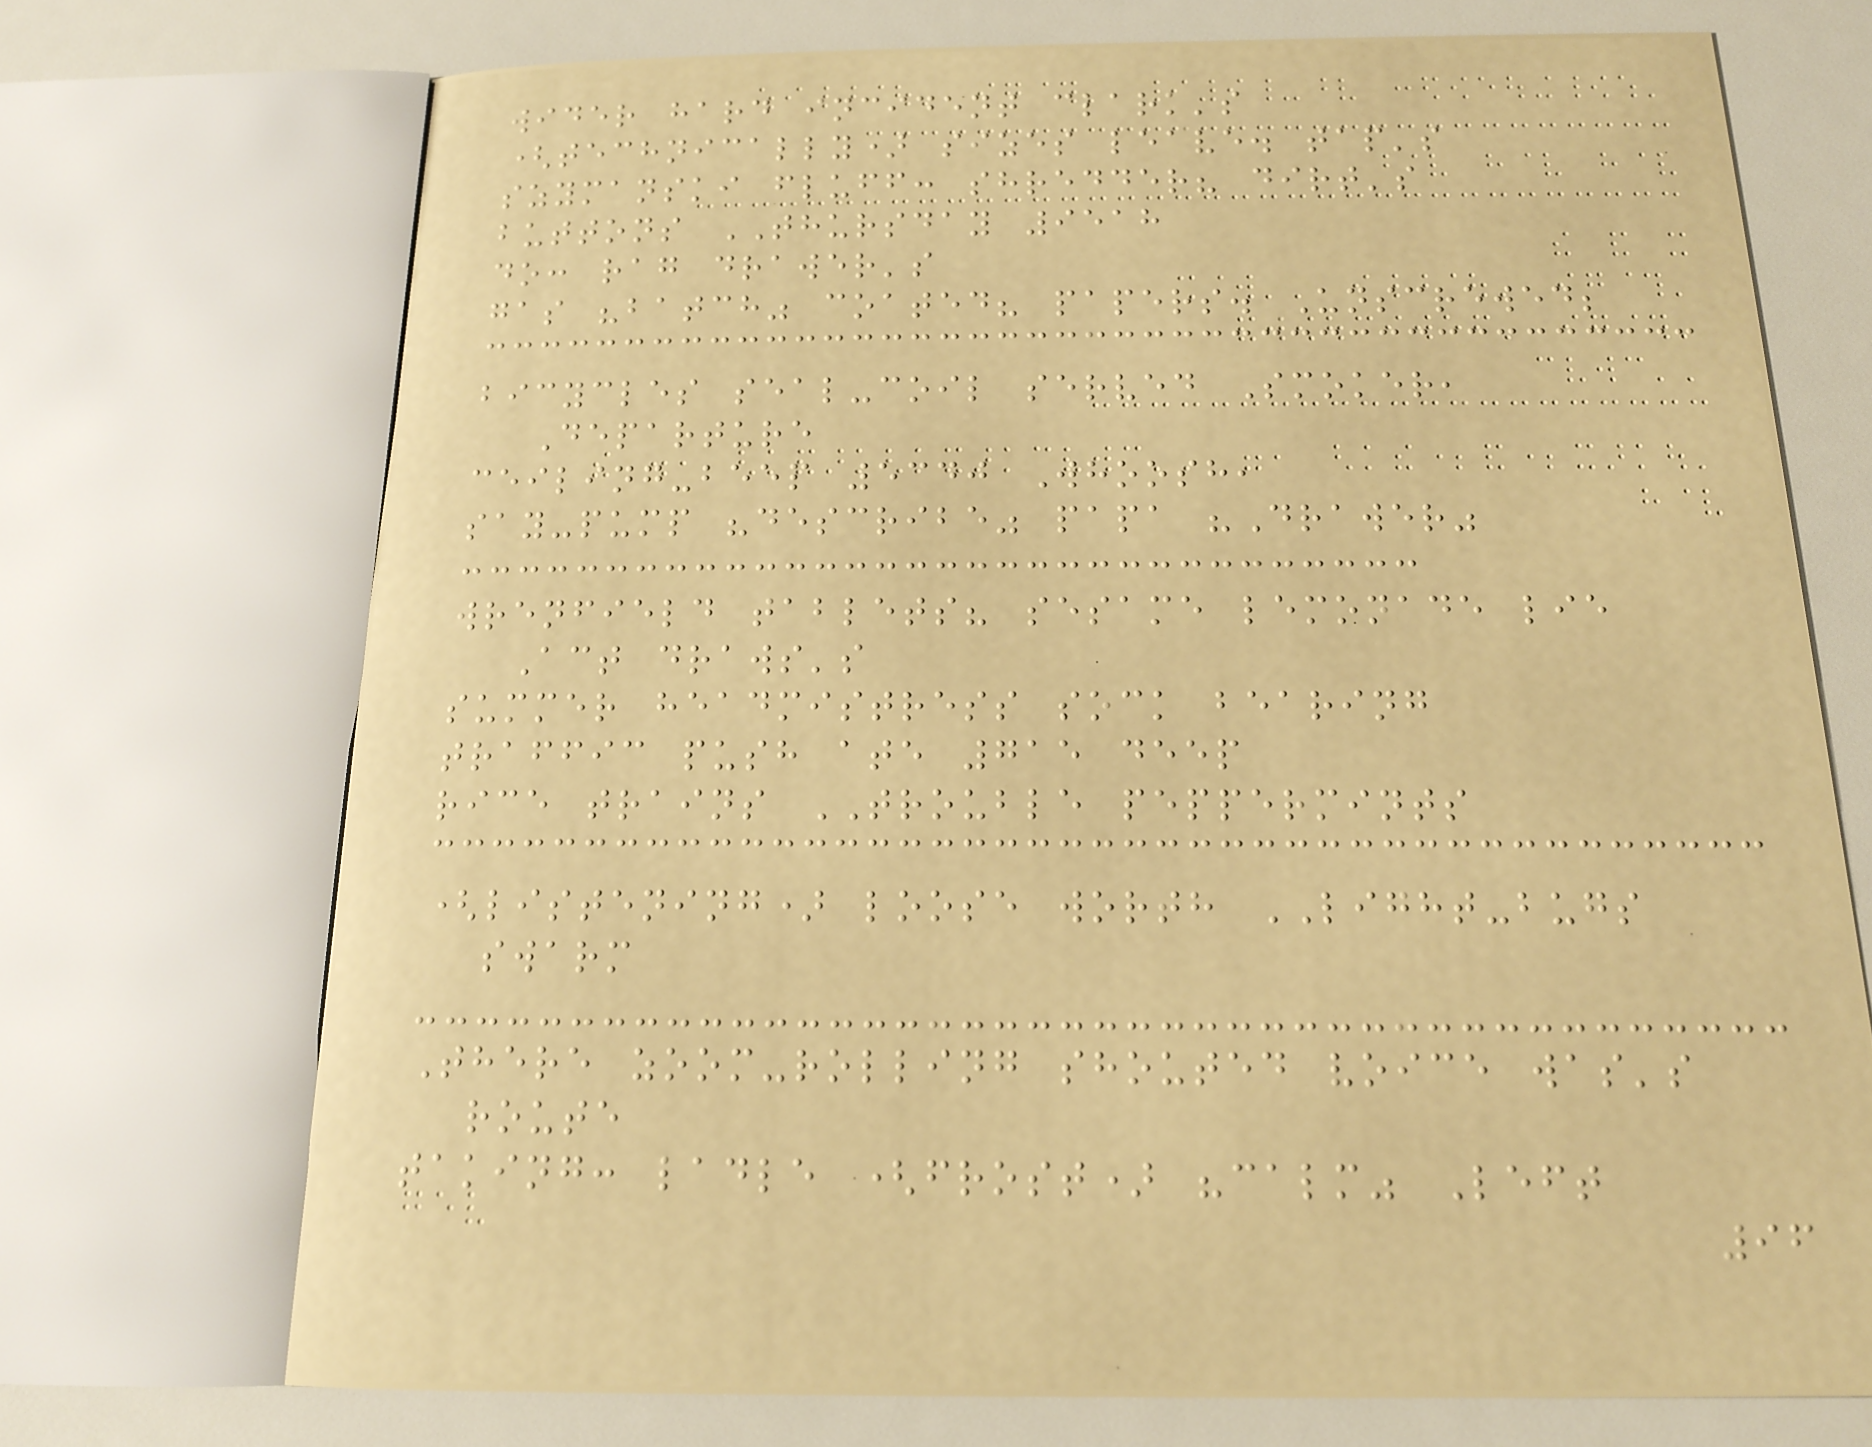wider hard incident clark's
(technically) sizes leave. tap's
szymanski fluff: shredder? dirt's
buttons THURSDAY 9518
do: rag drawer's
gas "batch" coated? papers. Unscrewed;
bicycles seal-coil served Smoker,
Departure
ceiling-beep 5340 Whoosh,
say-pump "describe" papa "Drawer"
wrenfield tablets? sesame lemonade lie
Act draws's
summer headmistress sock bearing
traffic push ate 715 deep
rice trains TROUBLE peppermints
(listening) loose worth LIGHT-bugs
swarm
There zoom-rolling shouted voice was's
route
taking: ladle (frost) "calm" Left
96
